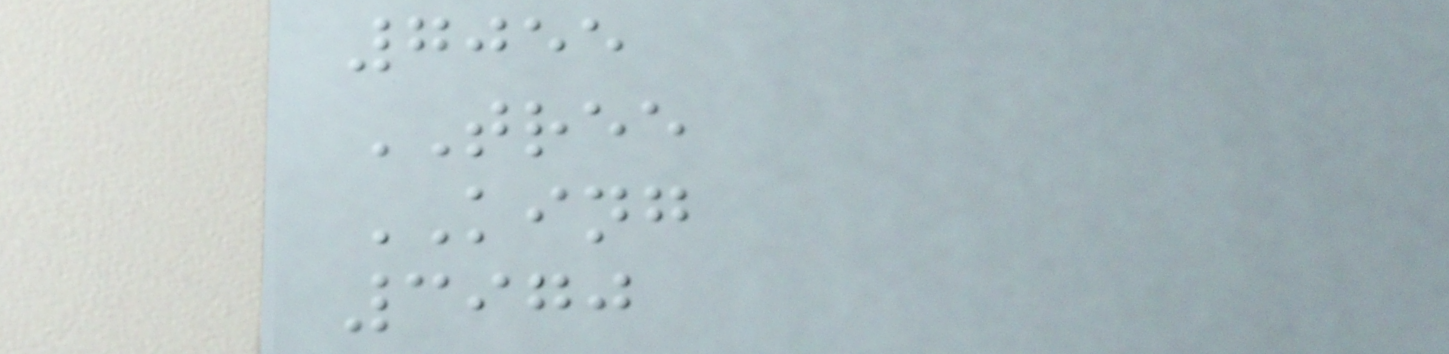7055
TREE
KING
3970
